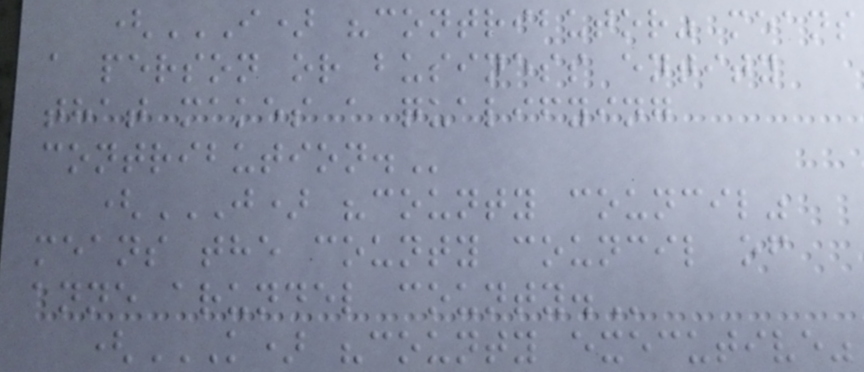(I) "CONTRIBUTOR" MEANS
A PERSON OR BUSINESS ENTITY
THAT MAKES A QUALIFYING
CONTRIBUTION.
(J) "COUNTY COUNCIL"
MEANS THE COUNTY COUNCIL OF
ANNE ARUNDEL COUNTY.
(K) "COUNTY EXECUTIVE"
